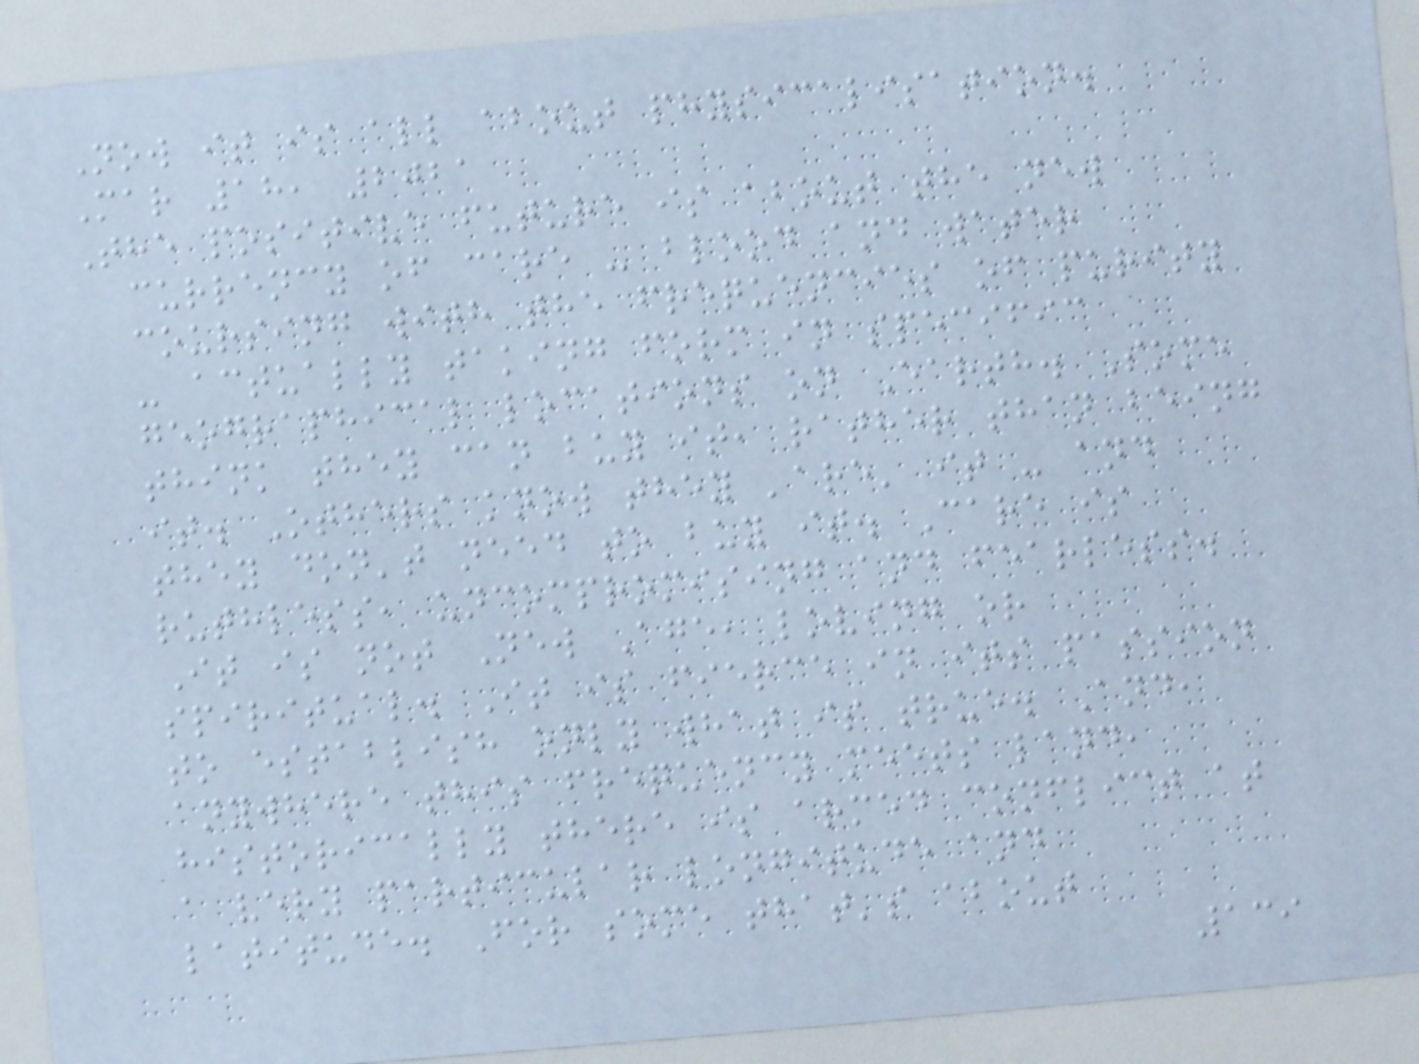Now it is all about physicalisation.
Mar 18, 2021
The positive future is about the new
currency of care - blood and water
coursing with the frequencies of purity
- actually taking form in specific
geographical locations on Earth. Some
think they can buy it, rather than being
it. Others know they 'are' it - and
they don't need to buy it. Care is
ruthless, uncompromising and fearless.
It is not New Age, loving or
spiritual. It is fierce in its passion
to establish only what is true. And,
anywhere this frequency meets land,
historically there is armed conflict at
a very particular longitude and
latitude. For some that's about
139
